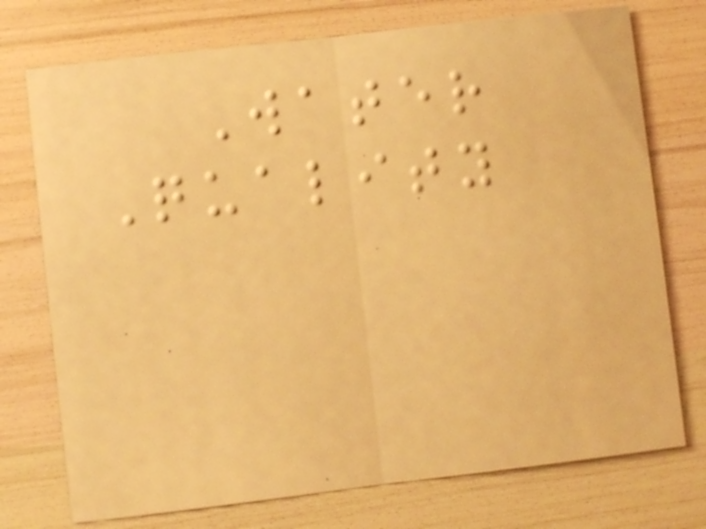Water
Quality
